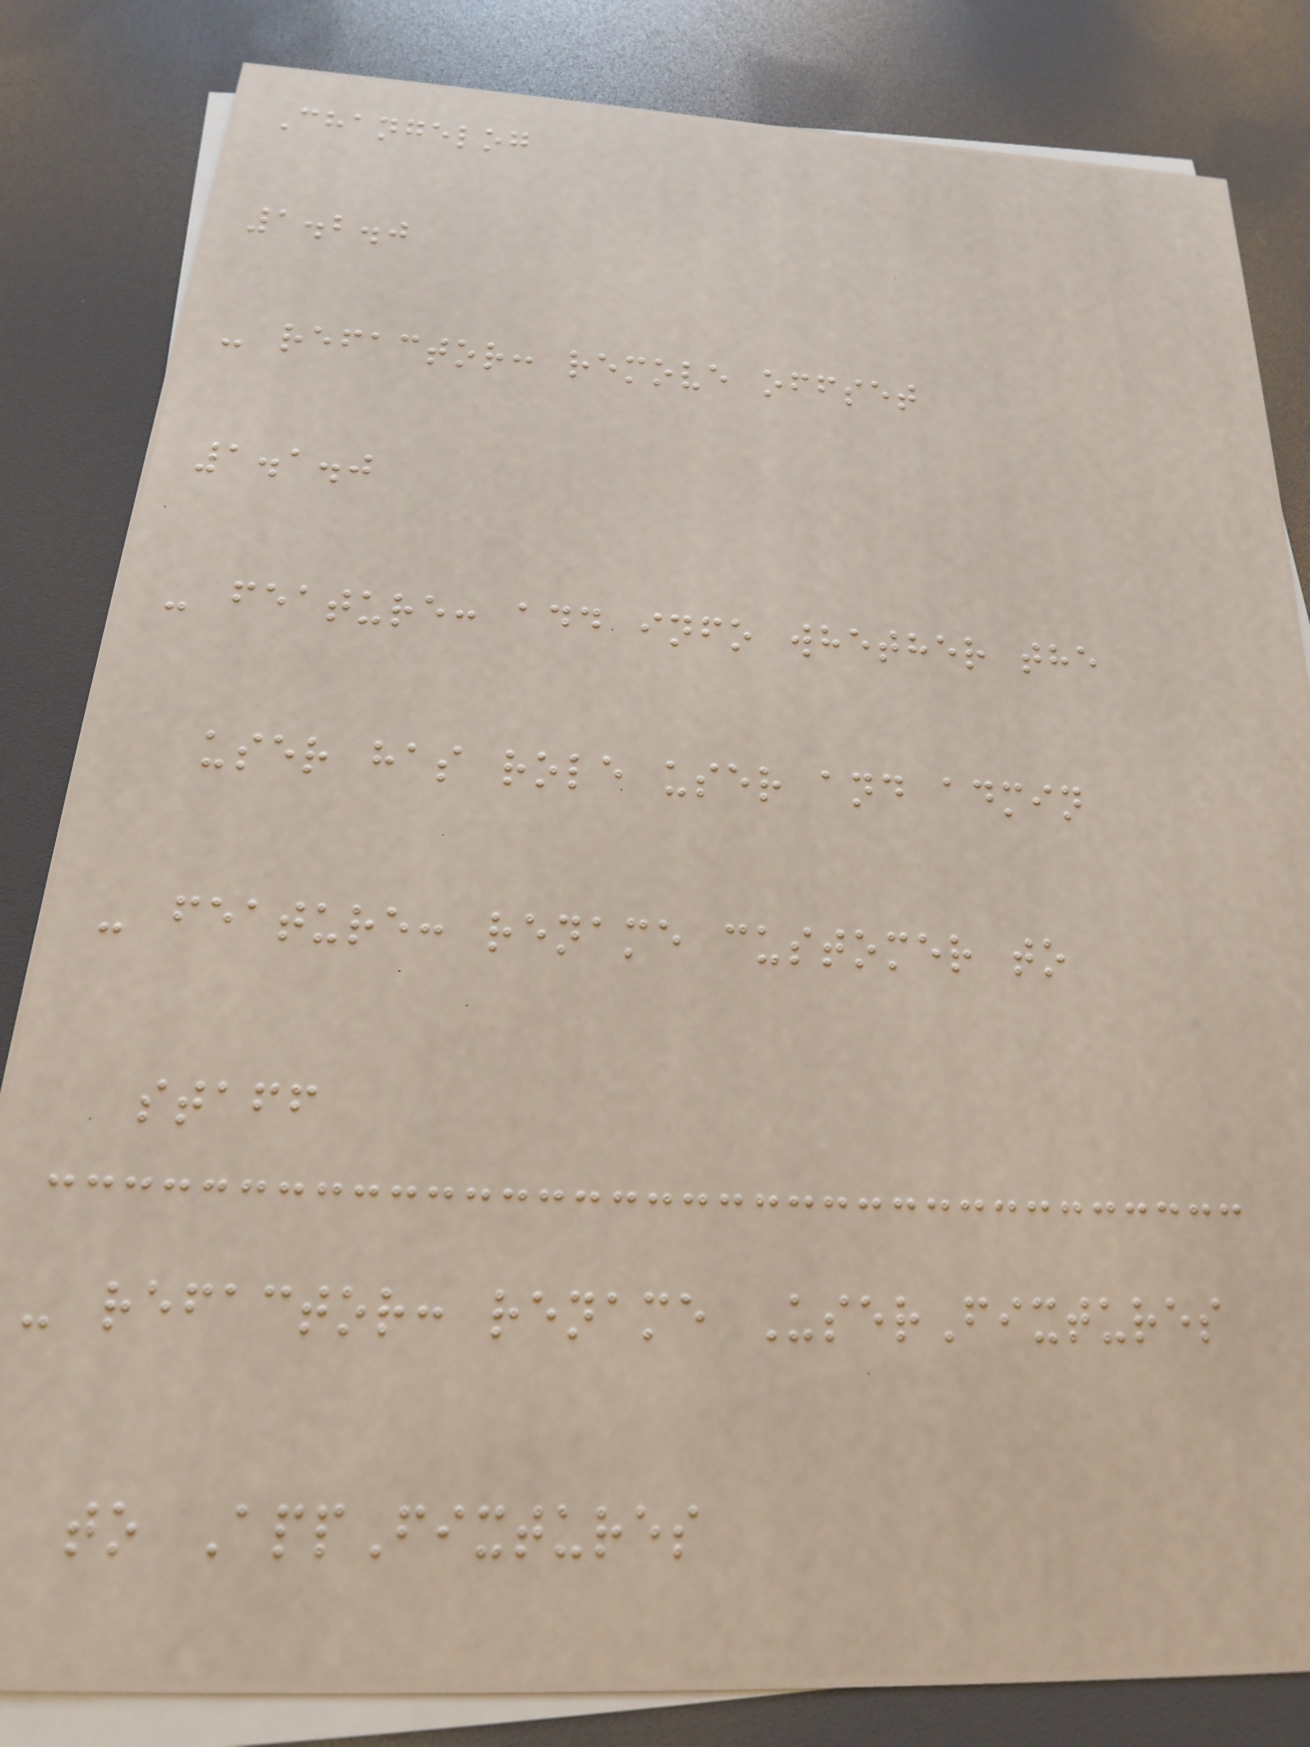Changelog
1.2.0
- refactor: remove offset
1.1.0
- feature: add info whether the
user has role user and admin
- feature: rename customer to
staff
- refactor: rename UserFixtures
to AppFixtures
